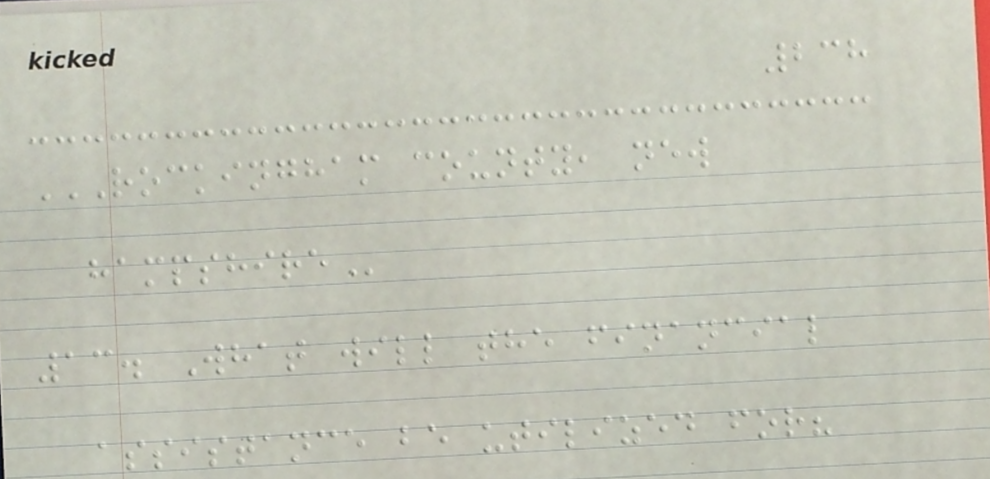238
ROCKINGHAM COUNTY, NEW
HAMPSHIRE
13. What will the financial
assistance be utilized for?
